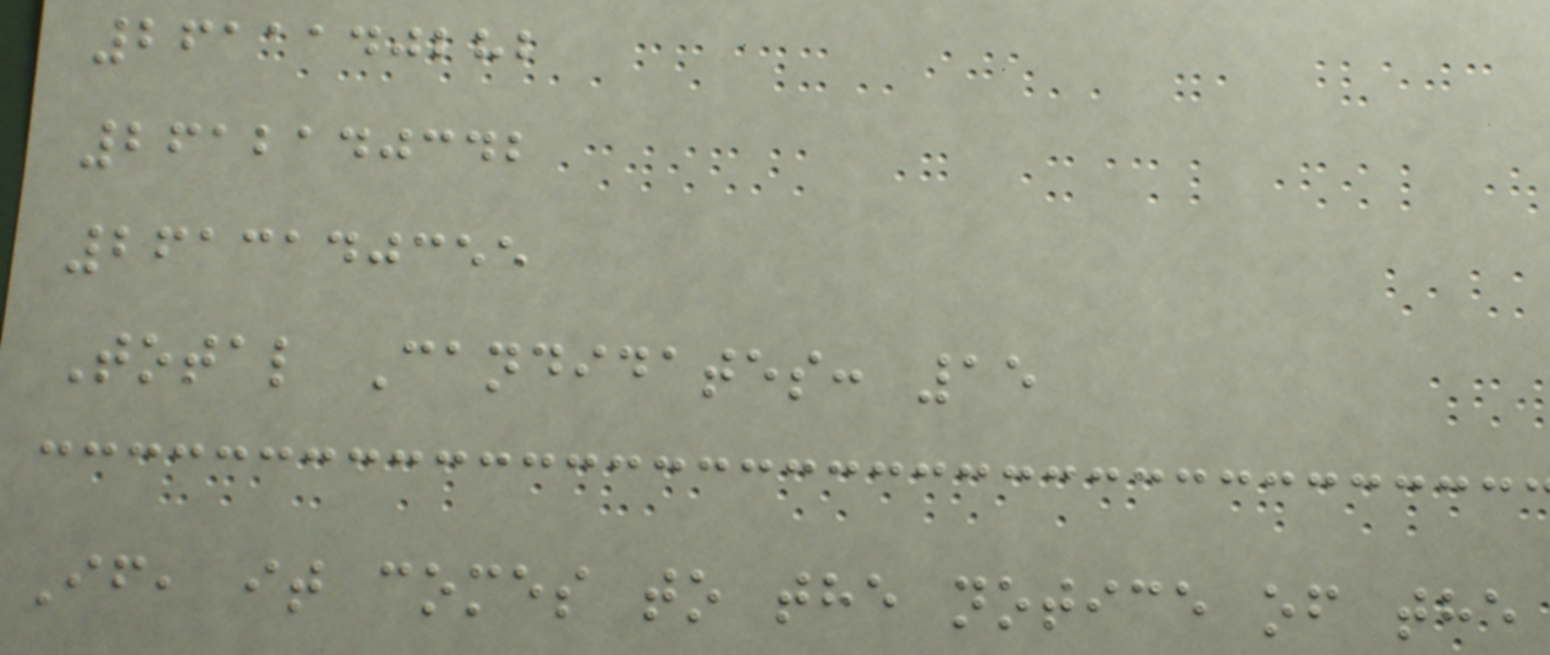2611140282
2612140342
2613140355
Total Candidates: 15
If, it comes to the notice of the
